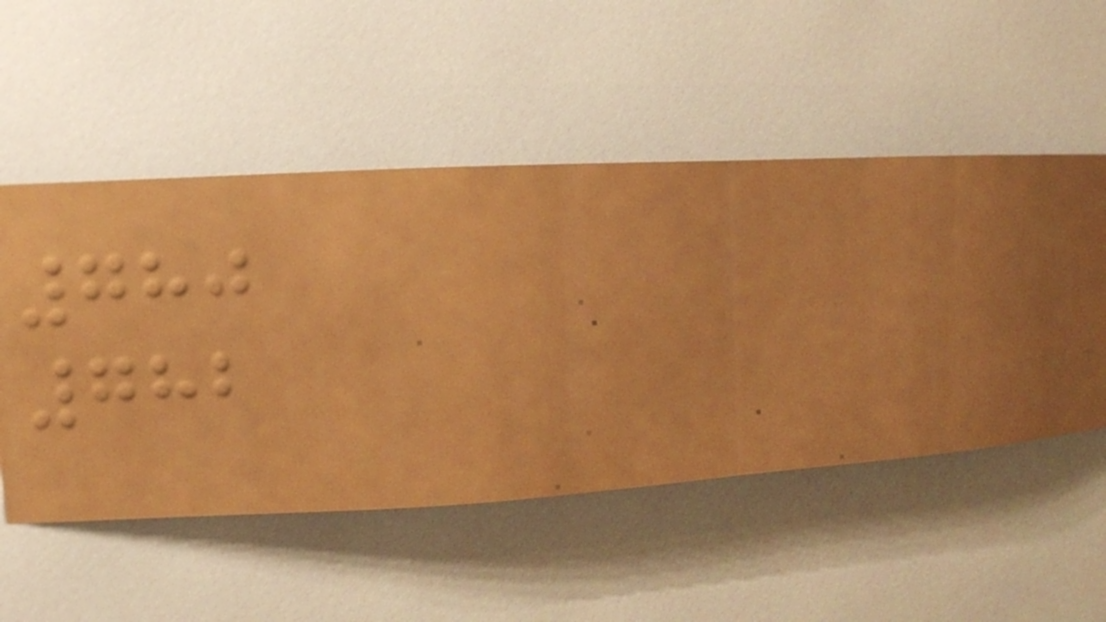780
782
